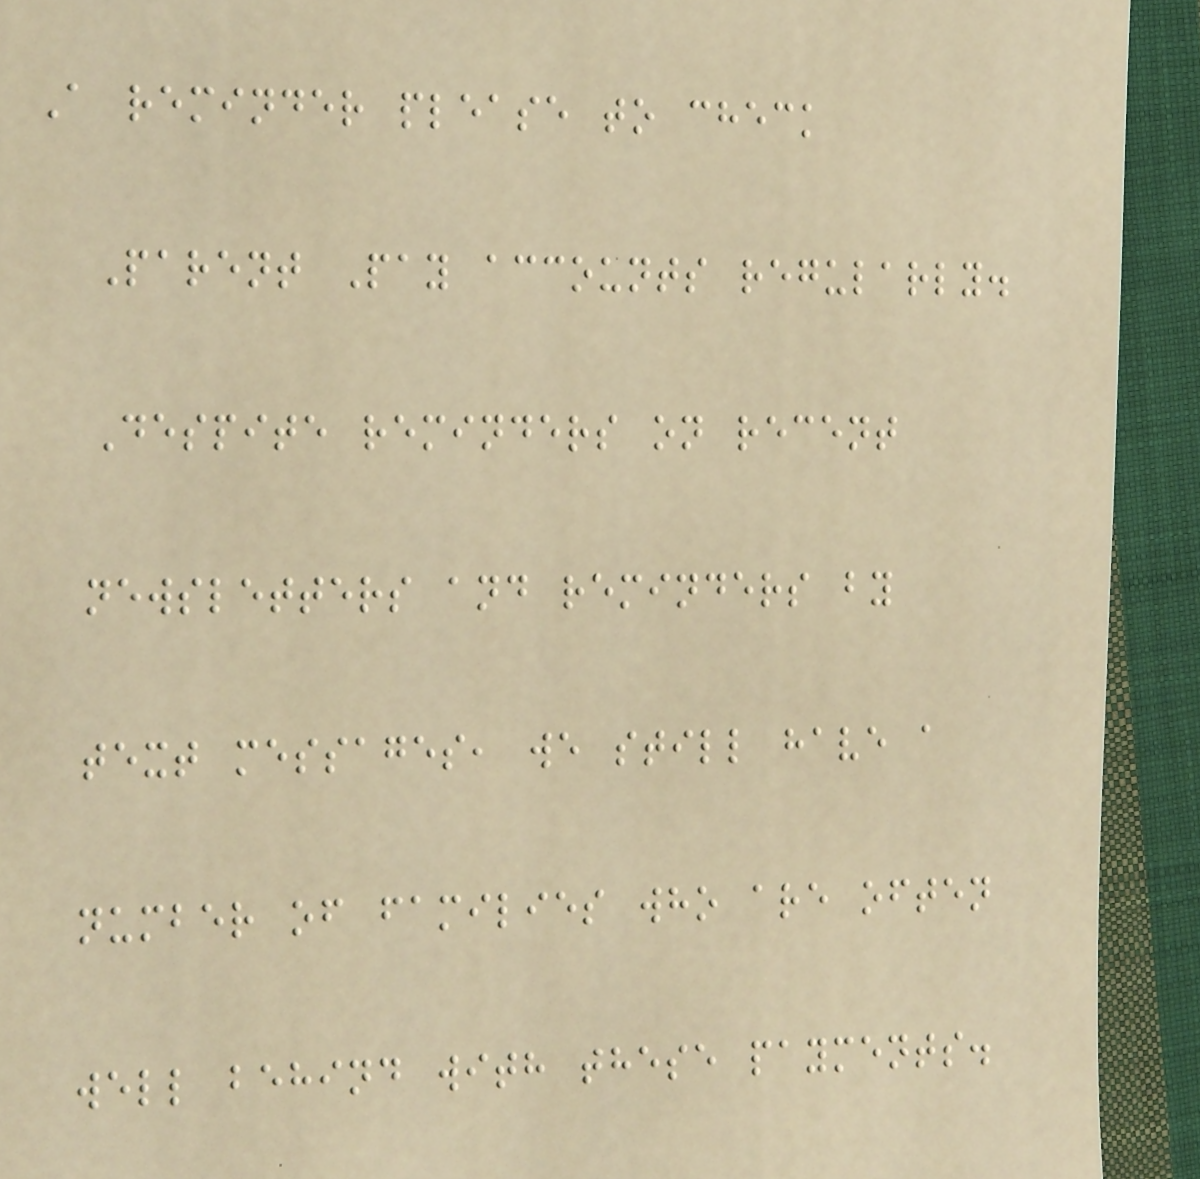A reminder please to check
Parent Pay accounts regularly.
Despite reminders on recent
newsletters and reminders by
text messages, we still have a
number of families who are often
well behind with these payments.
